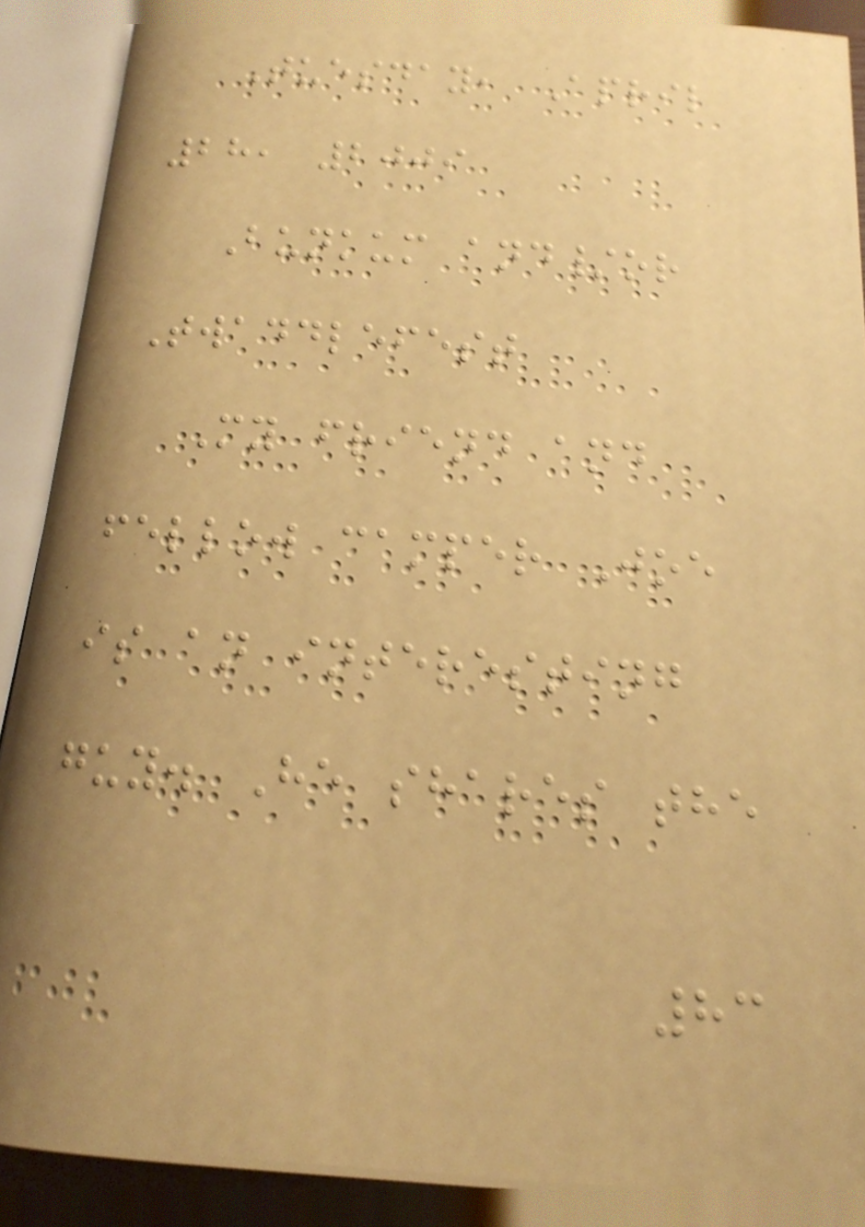Tuesday, April
28, 2009
Bunkum and/or
Twaddlefest
My friend and
fellow camper Joe
is an interesting
guy. He shares the
83
